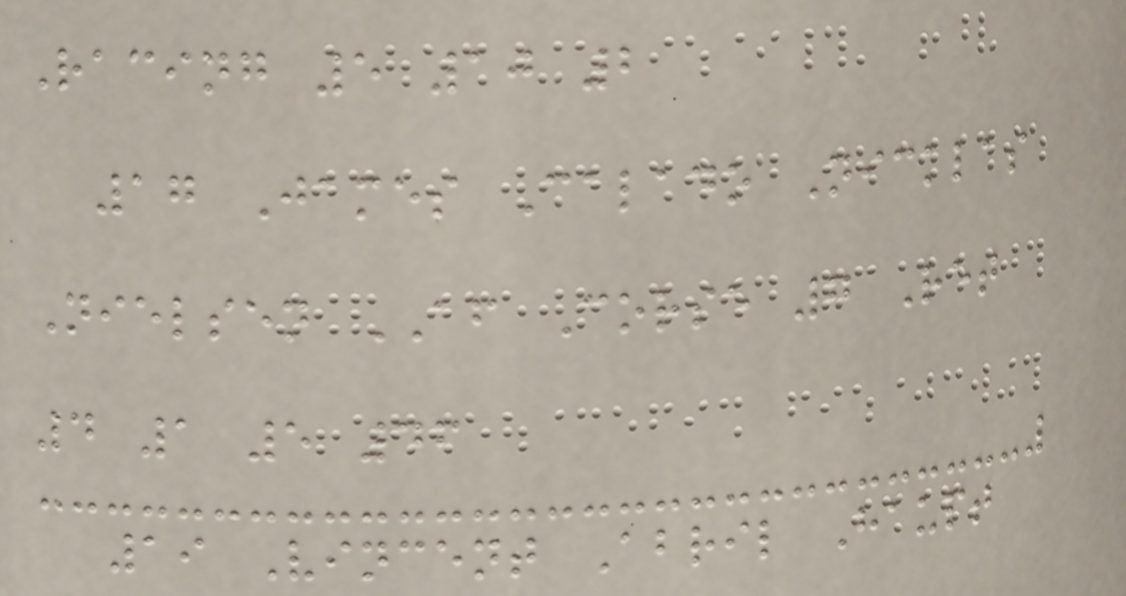Racing 5 10 2
17 James Calado Nicklas
Nielsen AF Corse 7 Ret
4 1 5 46
19 Vincent Abril Haupt
